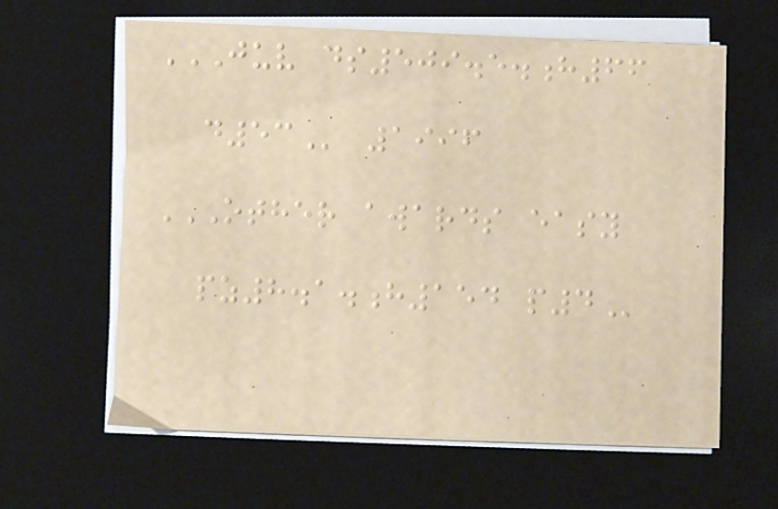JUV DS509.5.H66
D53 1996
OTHER AWARDS EASY
PZ8.1.H154 P4
